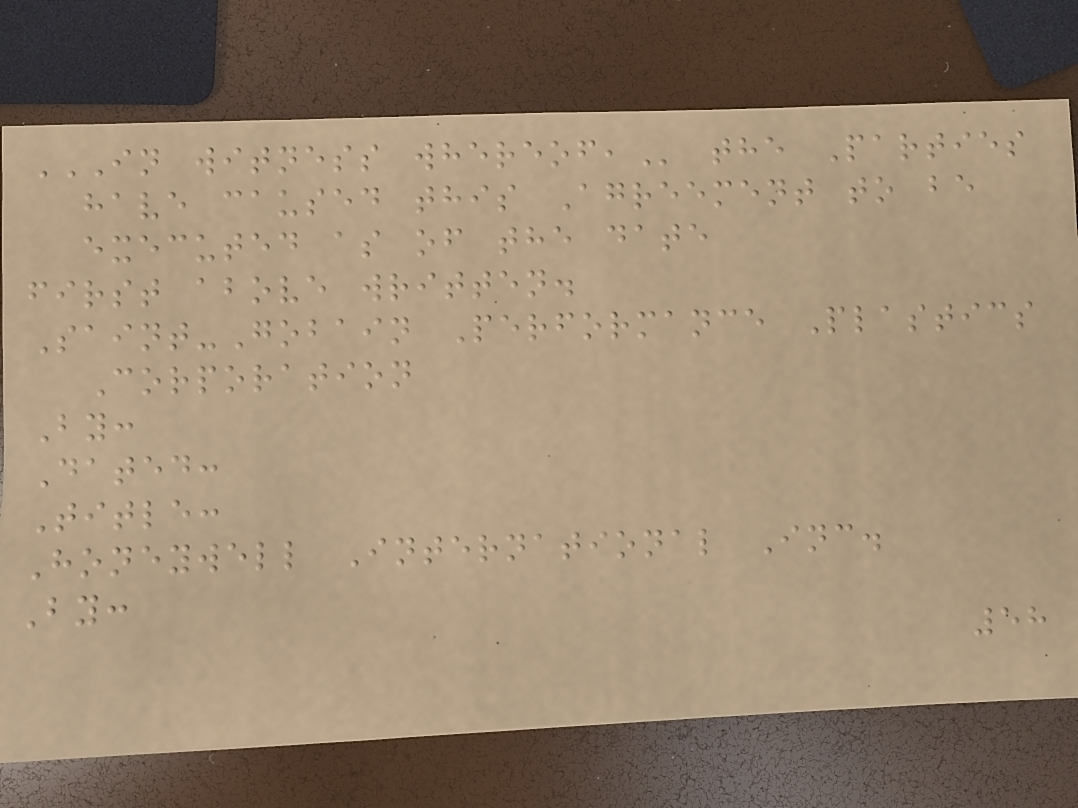IN WITNESS WHEREOF, the Parties
have caused this Agreement to be
executed as of the date
first above written.
Saint-Gobain Performance Plastics
Corporation
By:
Dated:
Title:
Honeywell International Inc.
By:
58
